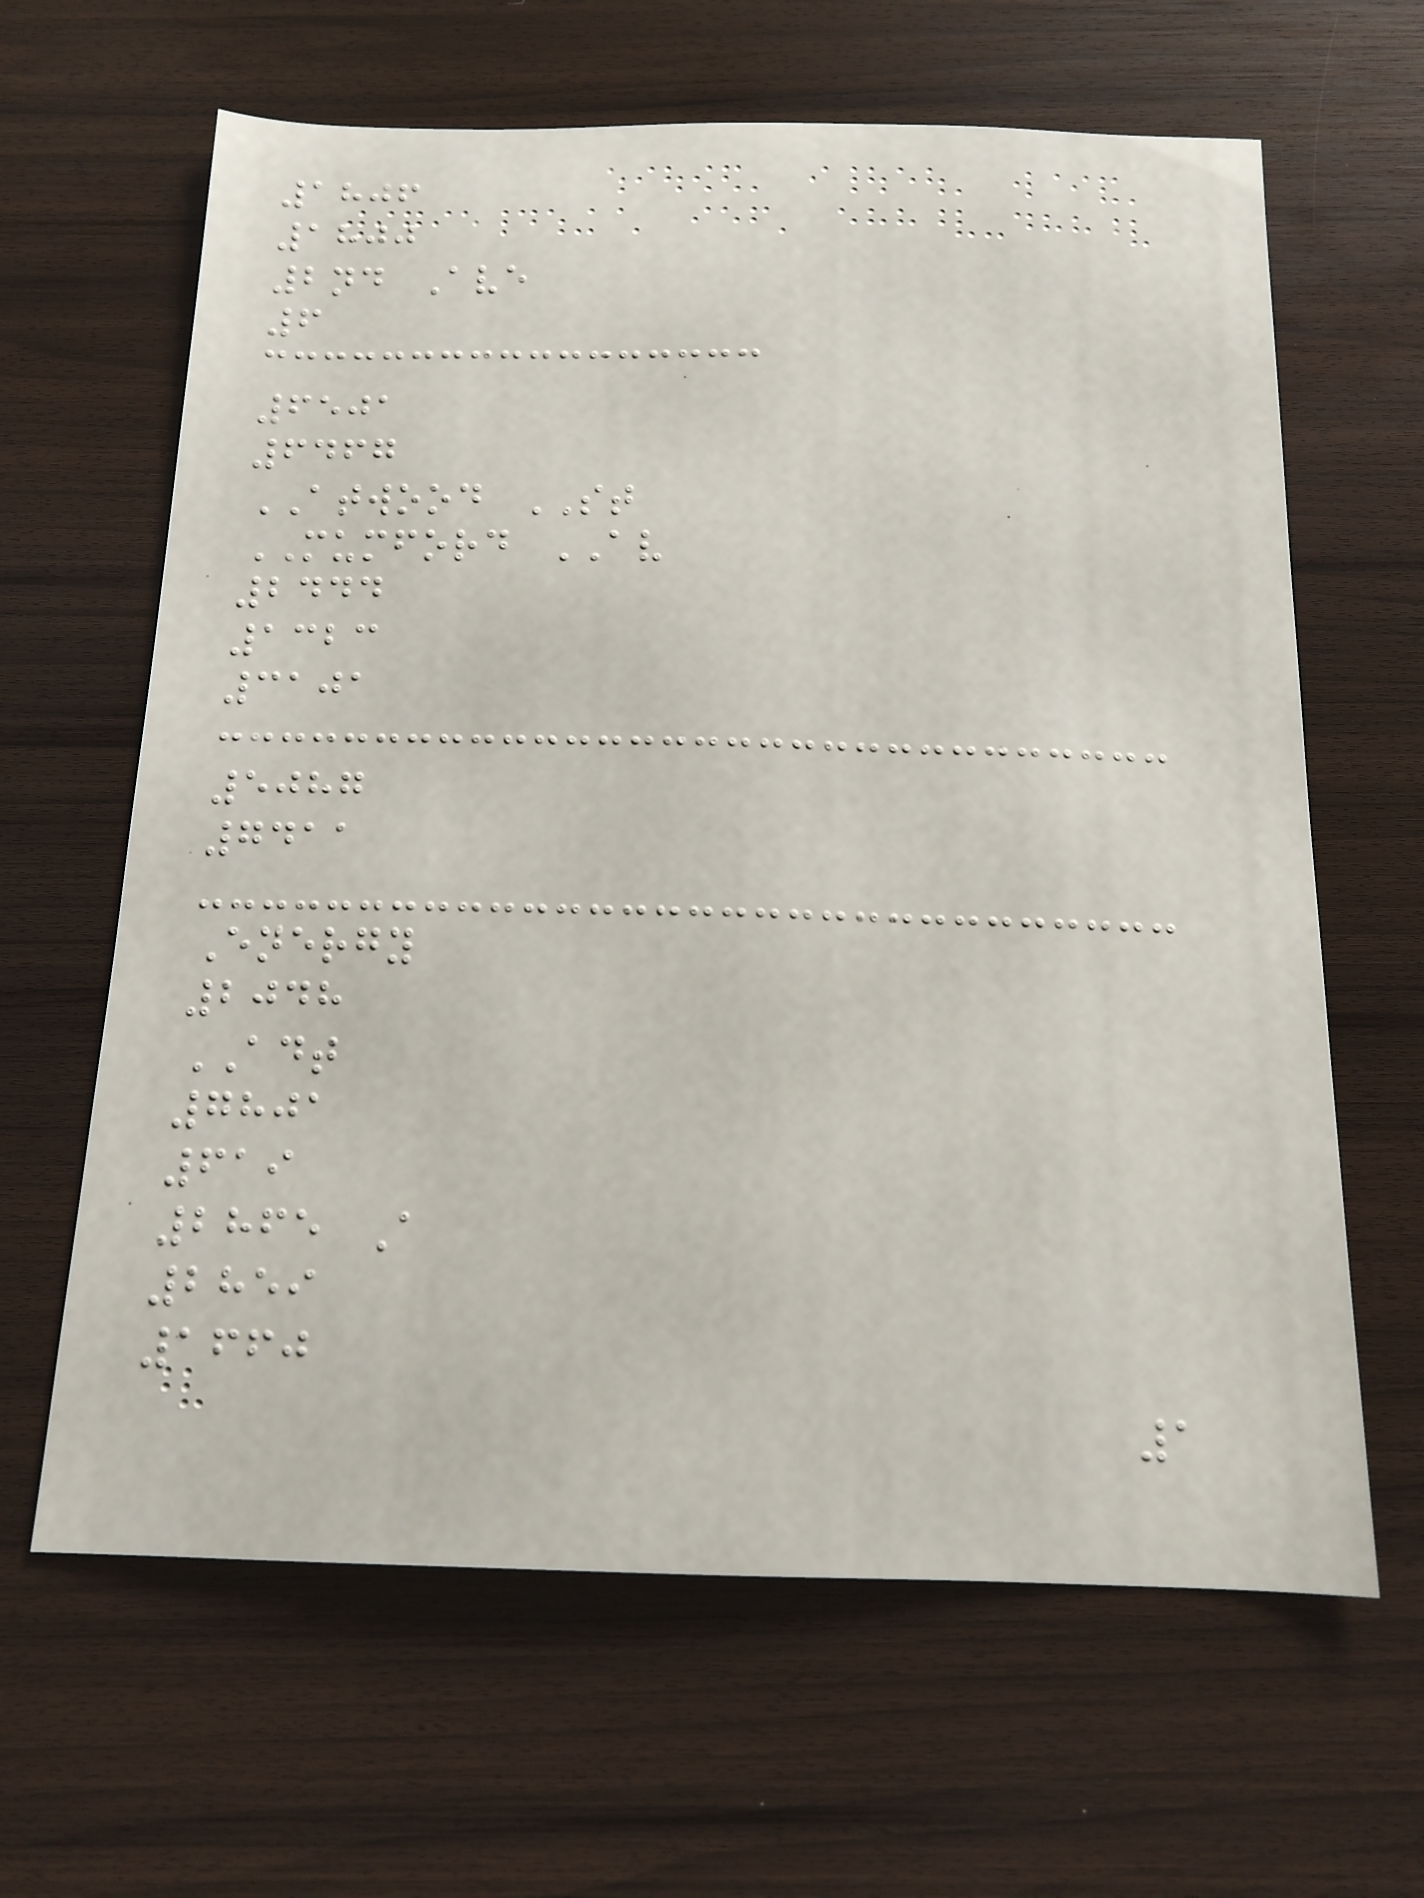1806
1800
2nd Ave
6
6501
6467
ATWOOD ST
MUMFORD AV
2444
1323
3101
5087
7411
Energy
2048
ADT
7801
619
2865 A
2859
1660
1
